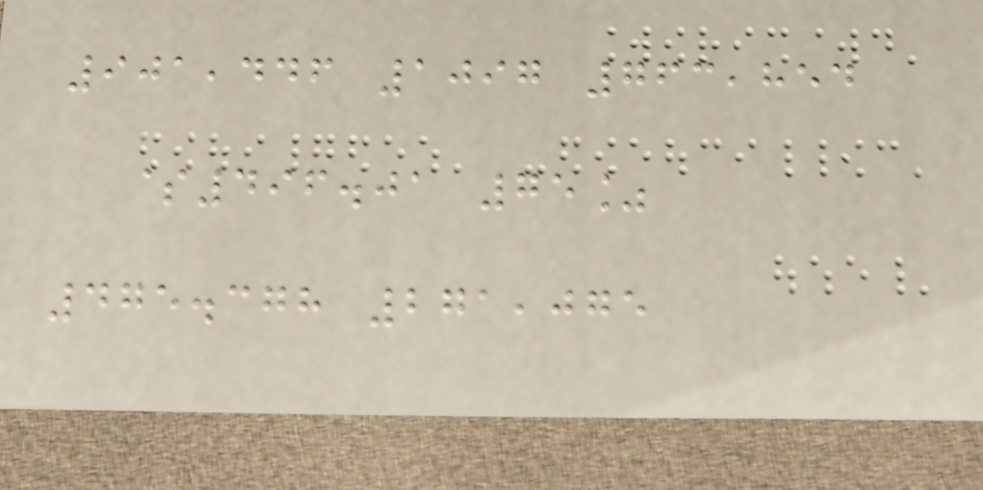901,446 1097 763,854
$496.01 75%
475.378 271,075
